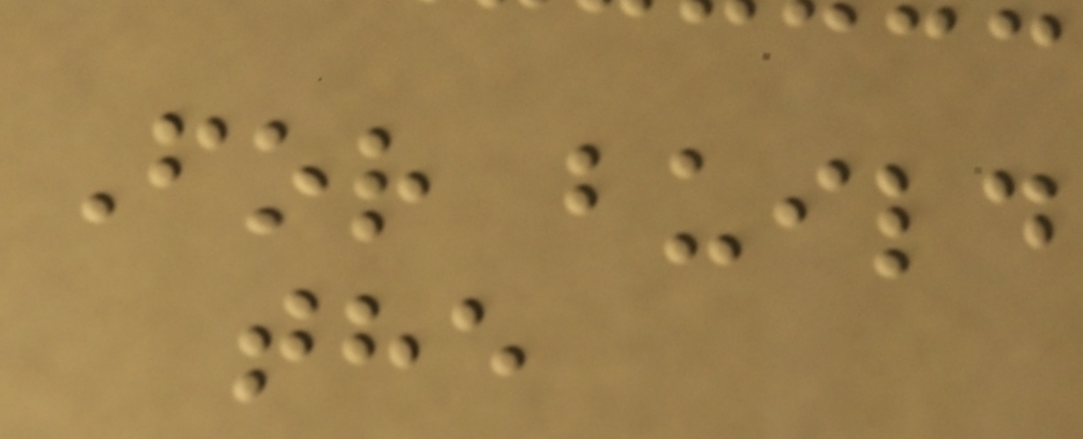For build
the
